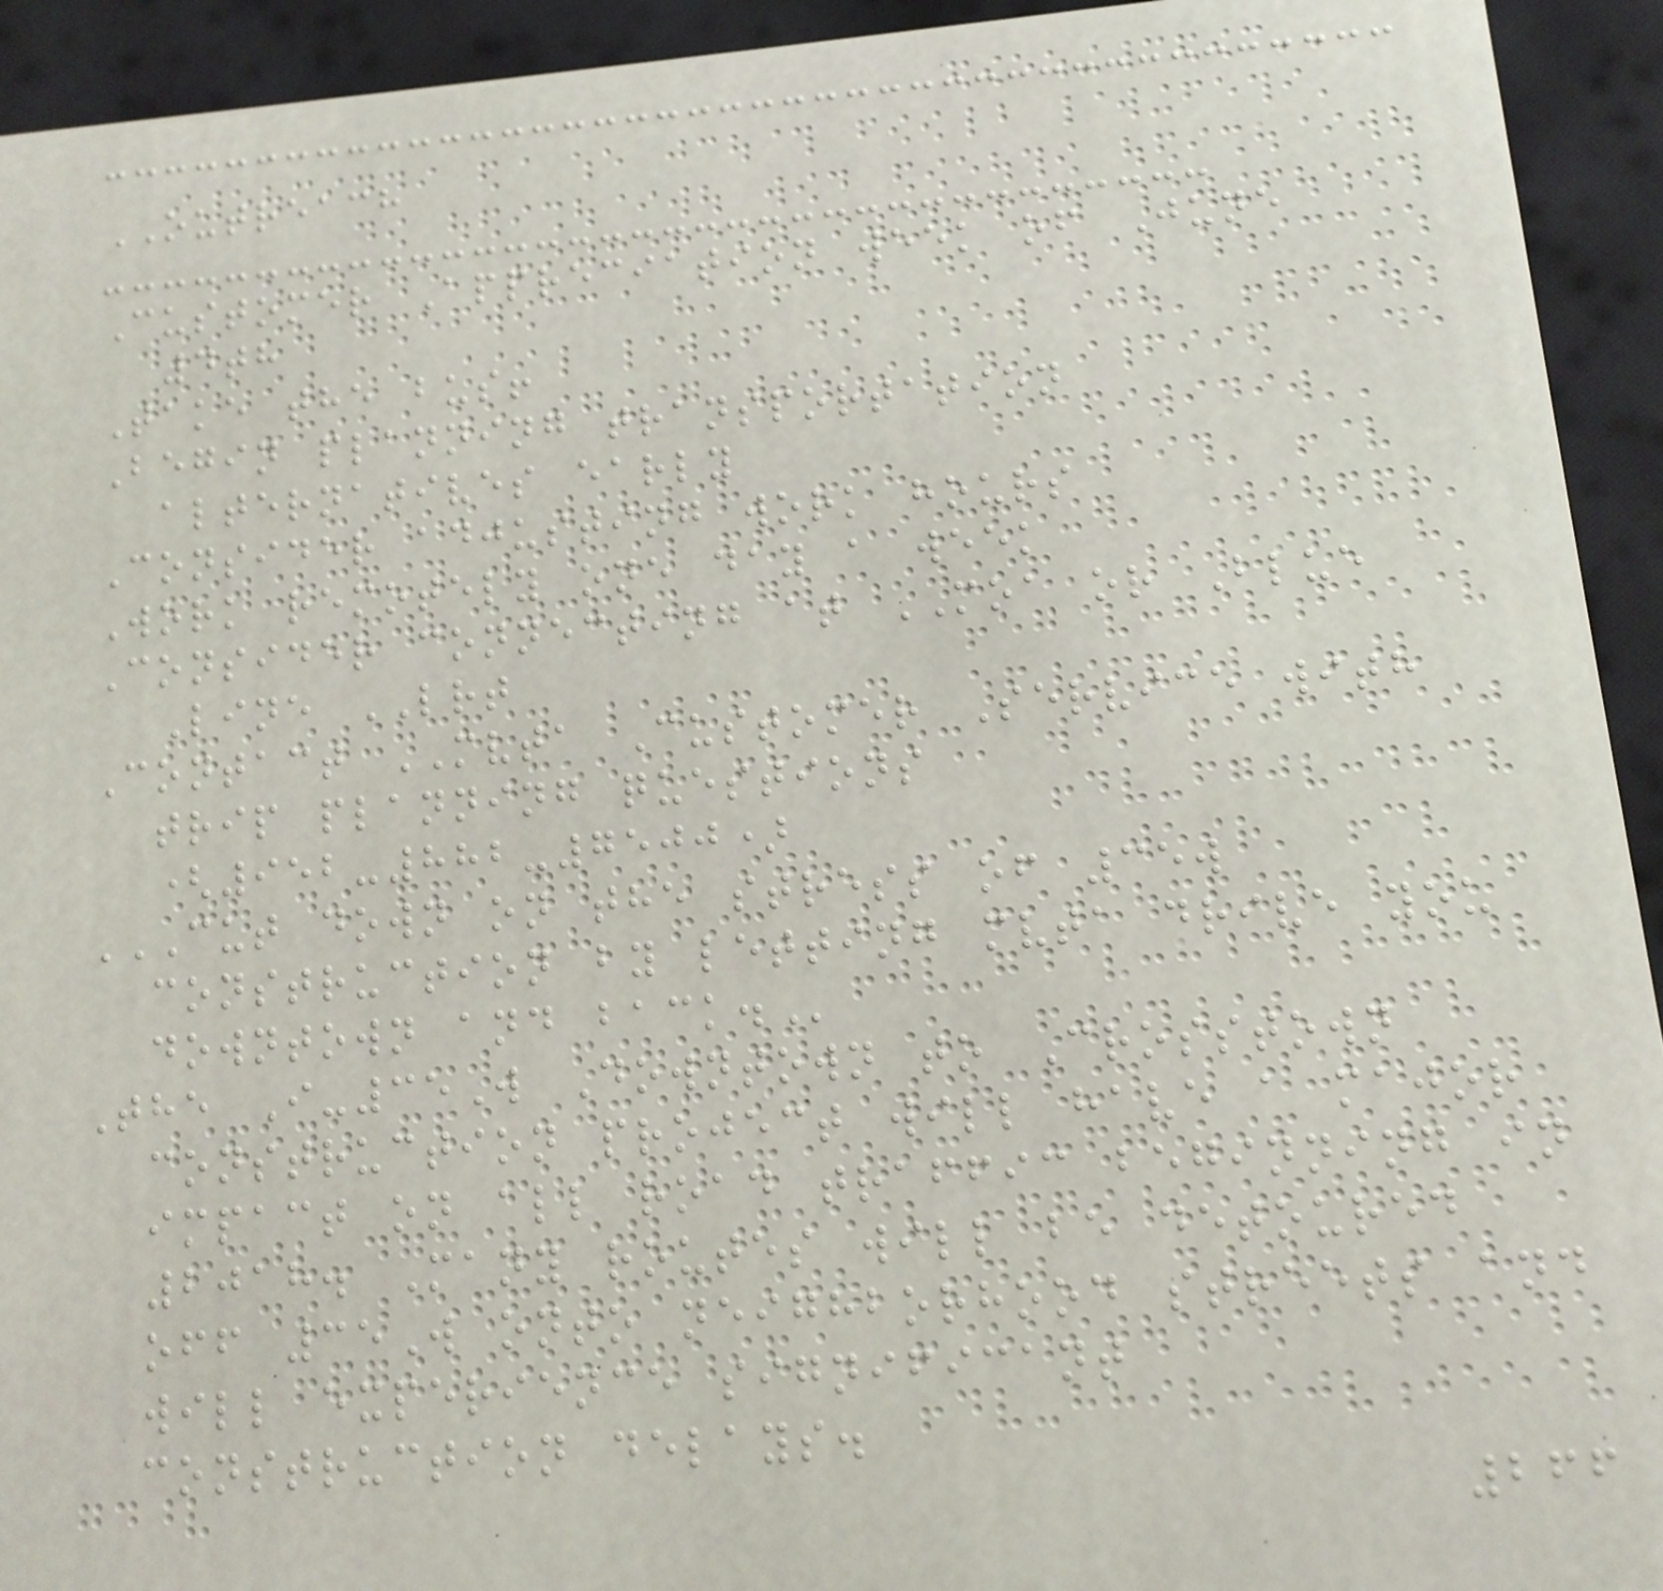OUTREACH
Customer Appreciation week of June
4th
Take the bus!
Begin planning transportation
alternatives early
Consider adjusting work hours
Work remotely one day a week
Consider connecting at MOA or Blue
Line LRT
Contact MVTA Customer Service with
trip planning questions
(952-882-7500)
CUT DOWN ON THE STRESS OF 35W
CONSTRUCTION BY LETTING MVTA DRIVE YOU
DOWNTOWN AND BACK.
The I-35W Downtown to Crosstown
construction project will have a major
impact on all road traffic beginning in
2018. Many routes will be detoured
off 35W onto neighborhood streets and
will experience significant
construction delays.
266
